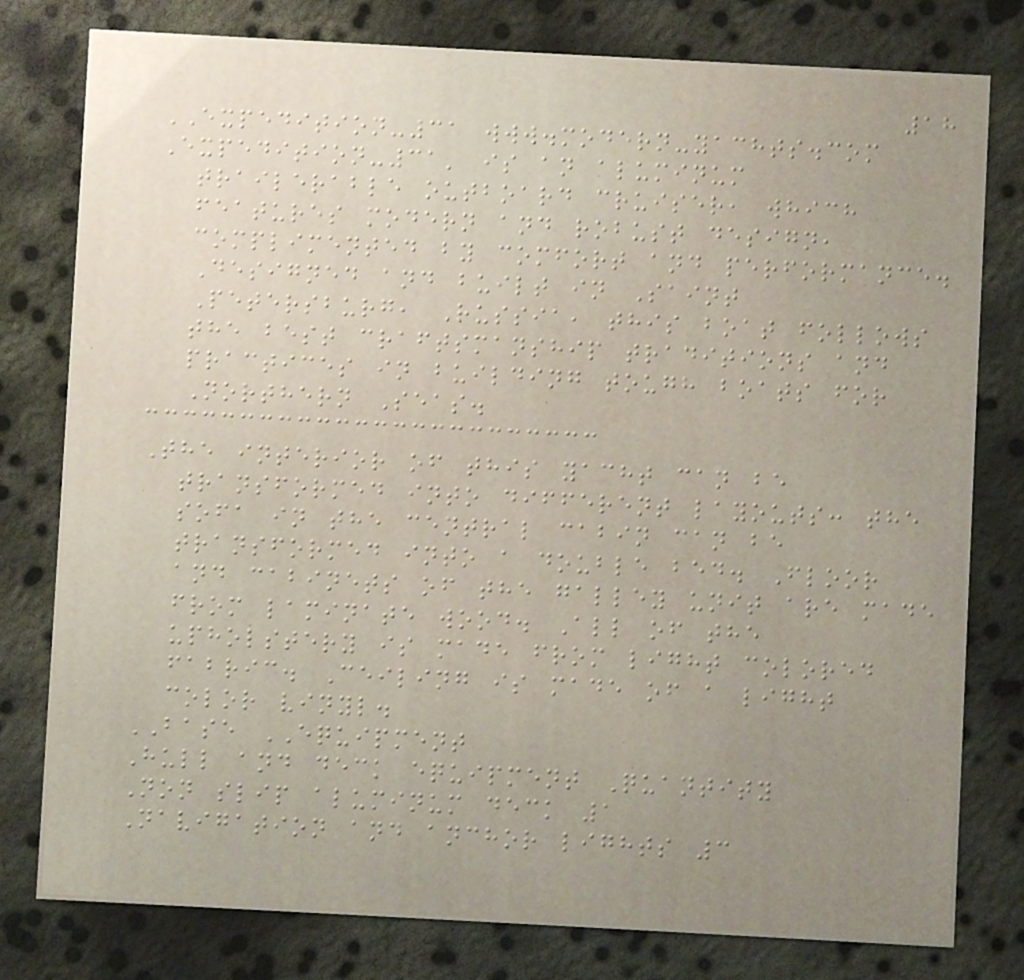18
EXPEDITION-31 www.modern-yachts.com
Expedition-31' is an aluminum
trailerable outboard cruiser, which
features modern and robust design,
complimented by comfort and performance.
Designed and built in Saint
Petersburg, Russia, this boat follows
the best craftsmanship traditions and
practices in building tough boats for
Northern Seas.
The interior of this yacht can be
transformed into different layouts: the
sofa in the central cabin can be
transformed into a double bed. Floor
and cabinets of the galley unit are made
from laminate wood. All of the
upholstery is made from light colored
fabric. Ceiling is made of a light
color vinyl.
BASE EQUIPMENT
Hull and deck equipment Quantity
Non slip aluminum deck 1
Navigation and anchor lights 3
